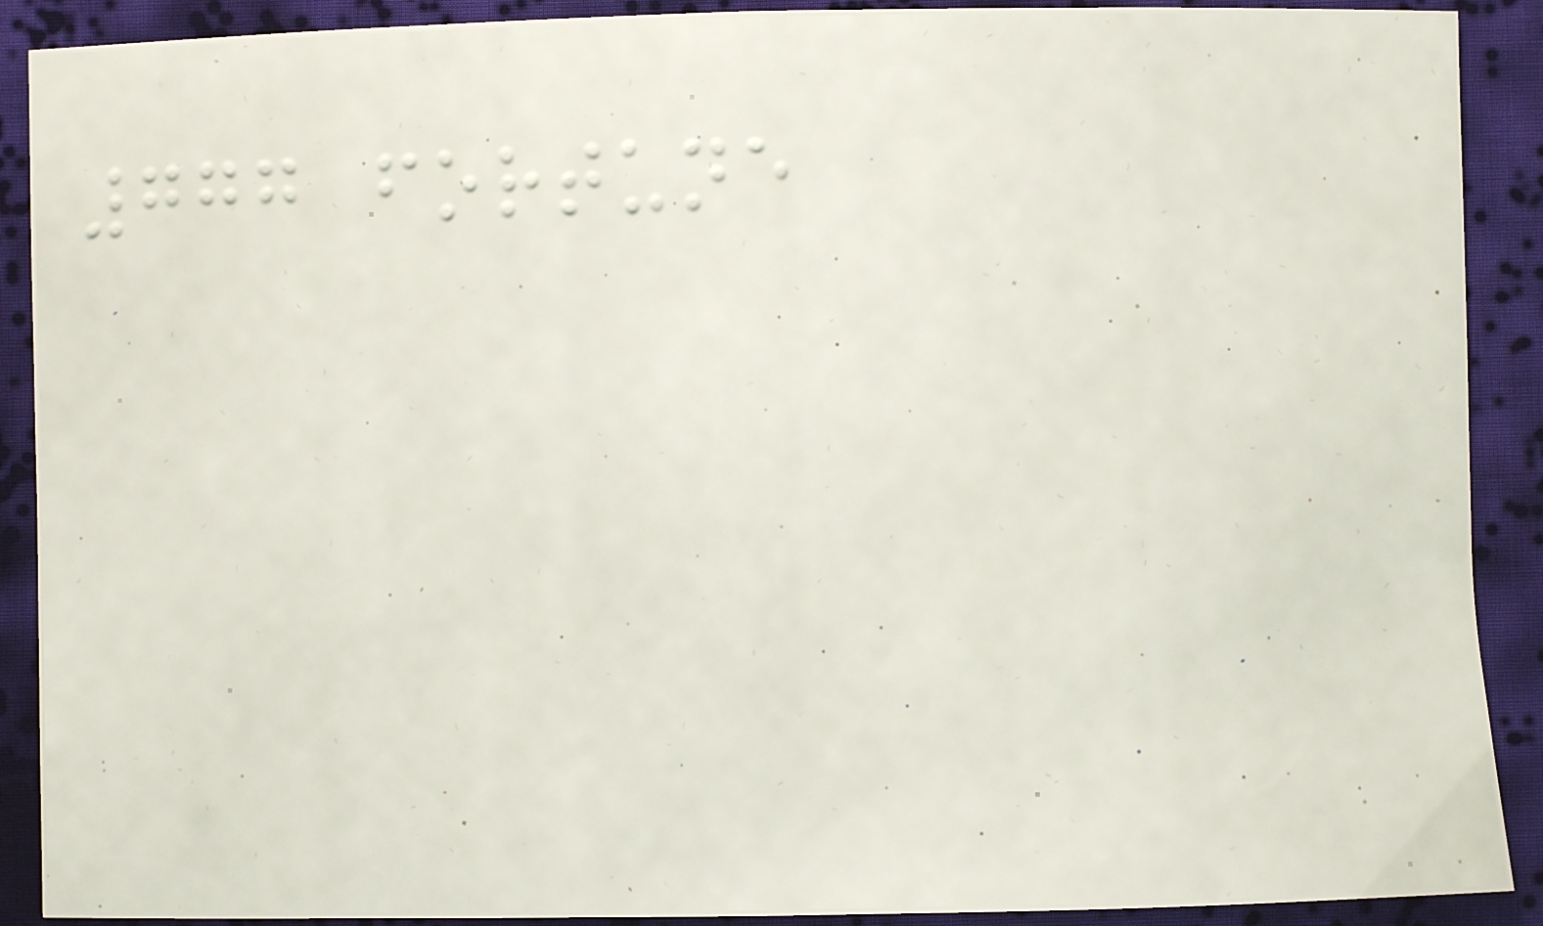777 fortune
